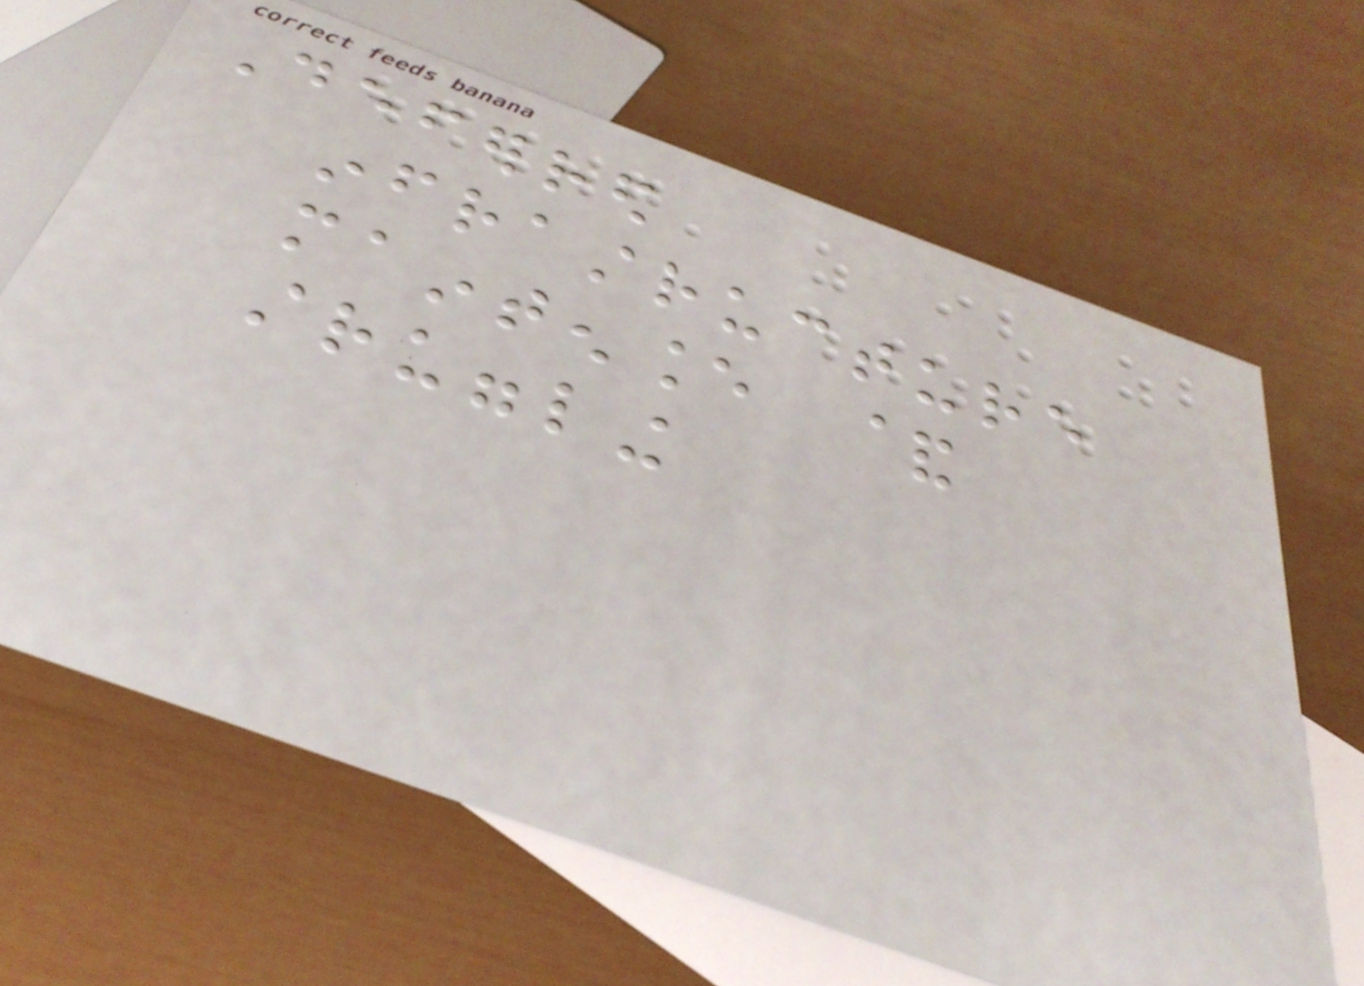Deferred
infrastructure
maintenance &
struggling
